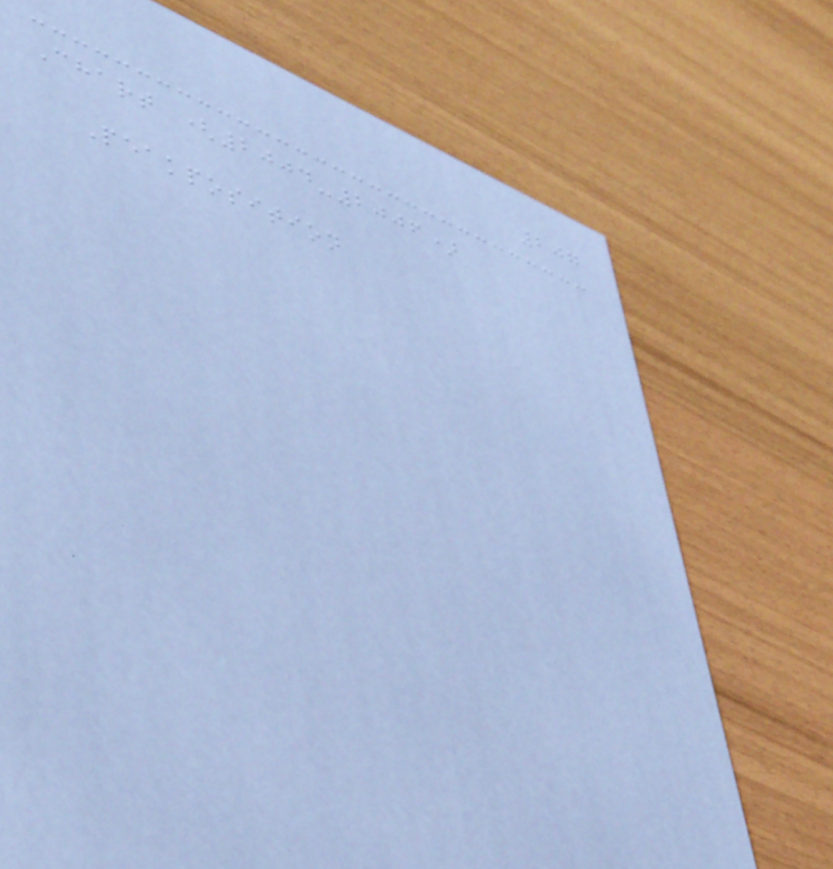207
Chart (2004-2006)
Peakposition
